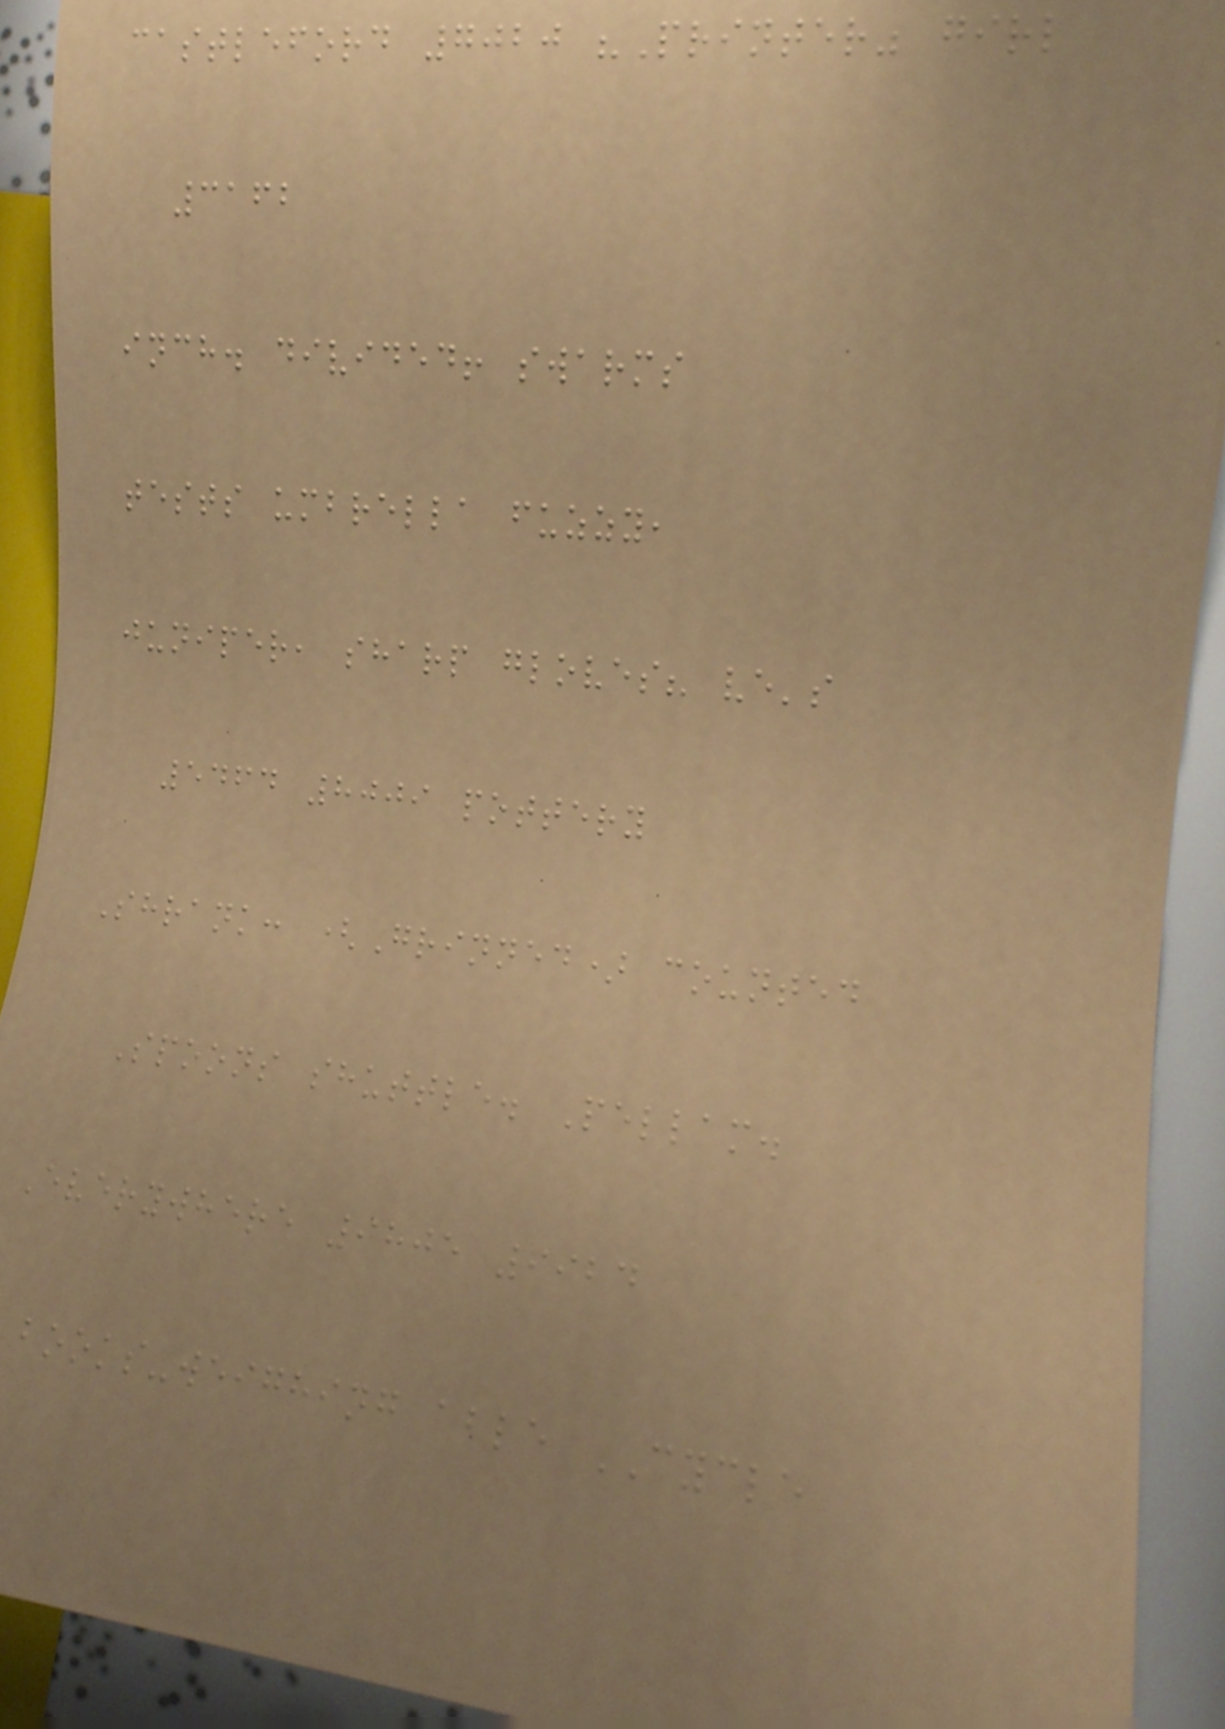castleford 7020 "Printer" girl
3162
inch. divided! swarms
tests umbrella fuzzy,
juniper, sharp gloves? ve's
5464 8009 pottery
Shrank: (Grinned) counted
Spoons shuttle. Pellam.
Everywhere 9805 9924
books-weighing able CYCLE
